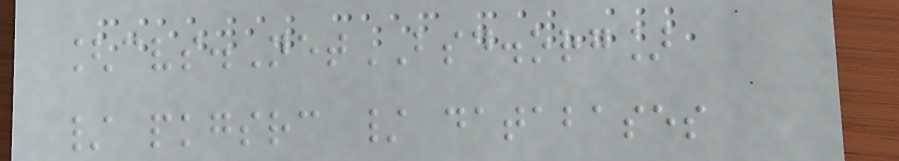[cvs.NetBSD.org]
/ pkgsrc / databases
